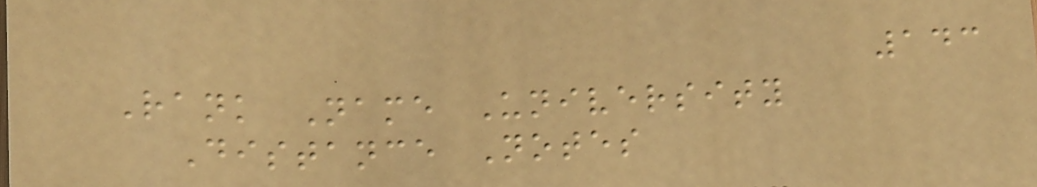143
Rank Name University
Distance Notes
